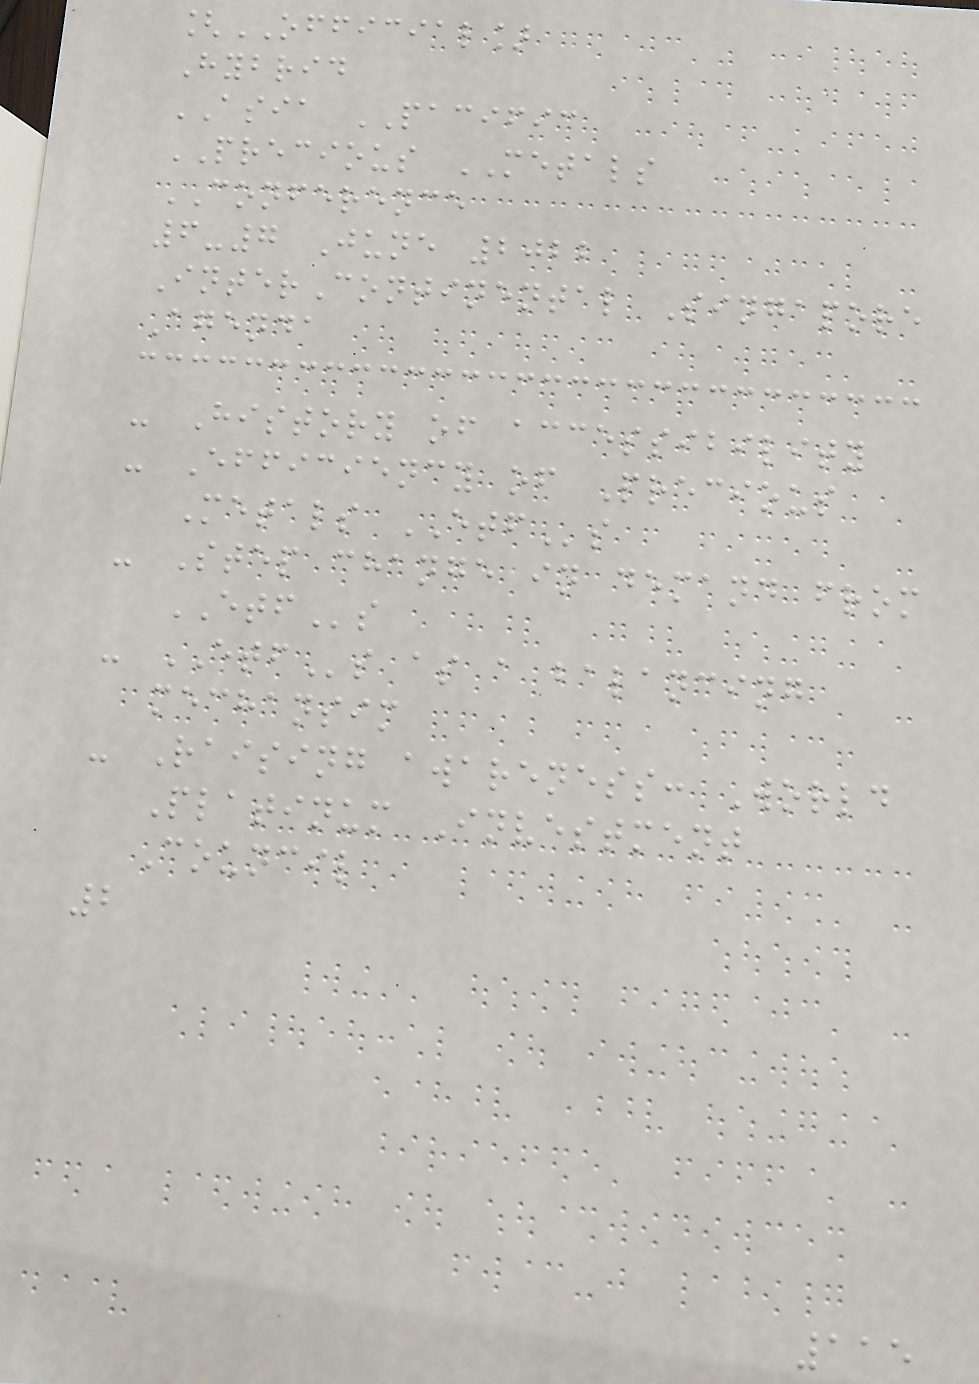[OFFICIAL]
Hybrid
ASIA PACIFIC
PRECIOUS METALS
CONFERENCE
6-7 June 2022
InterContinental Singapore
Agenda
- History of accessibility
- Efficiency of Precious
Metals ETFs
- Step change in demand from
ETFs
- ETFs as a balancing
mechansim
- Raising awareness: World
Platinum Investment
Council
2
115
